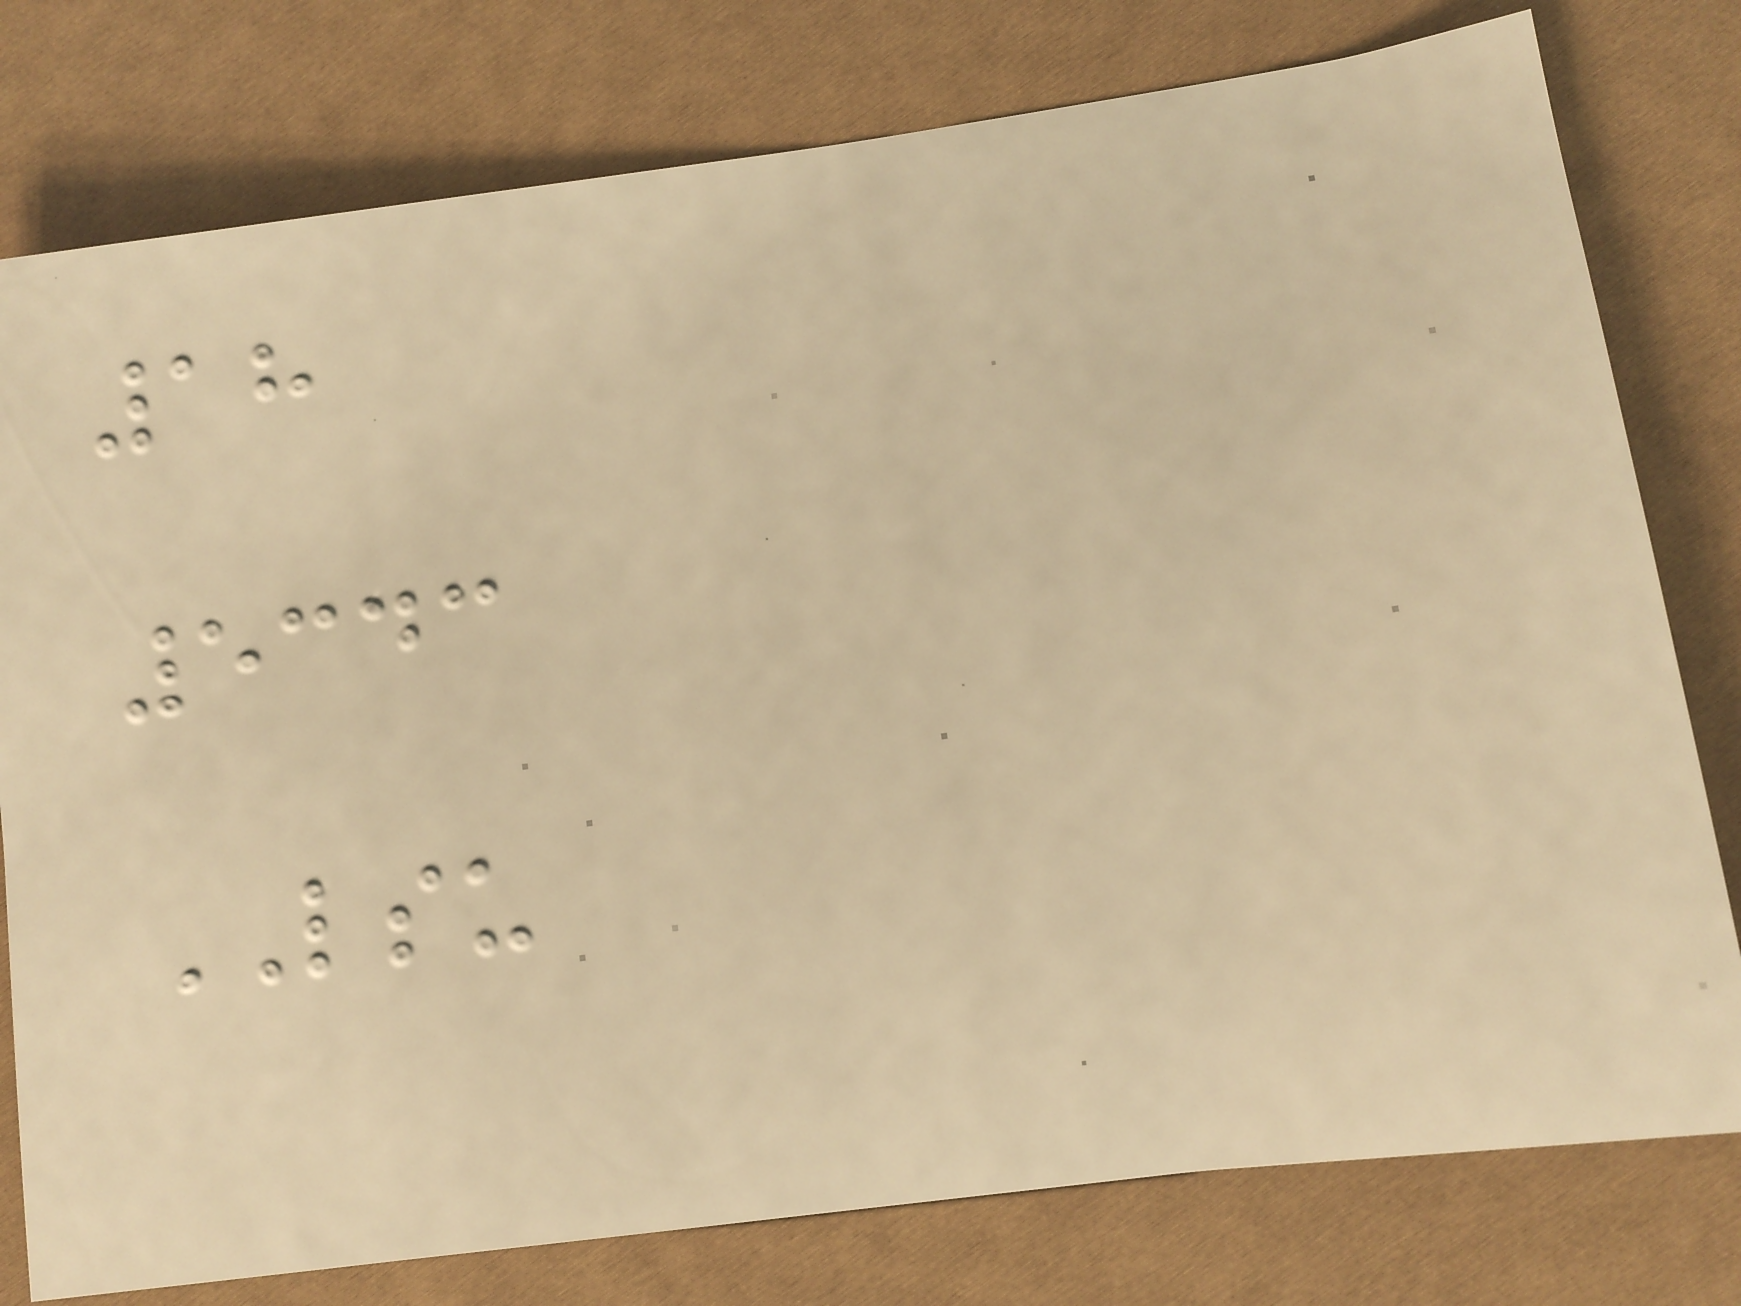18
5343
LSU
